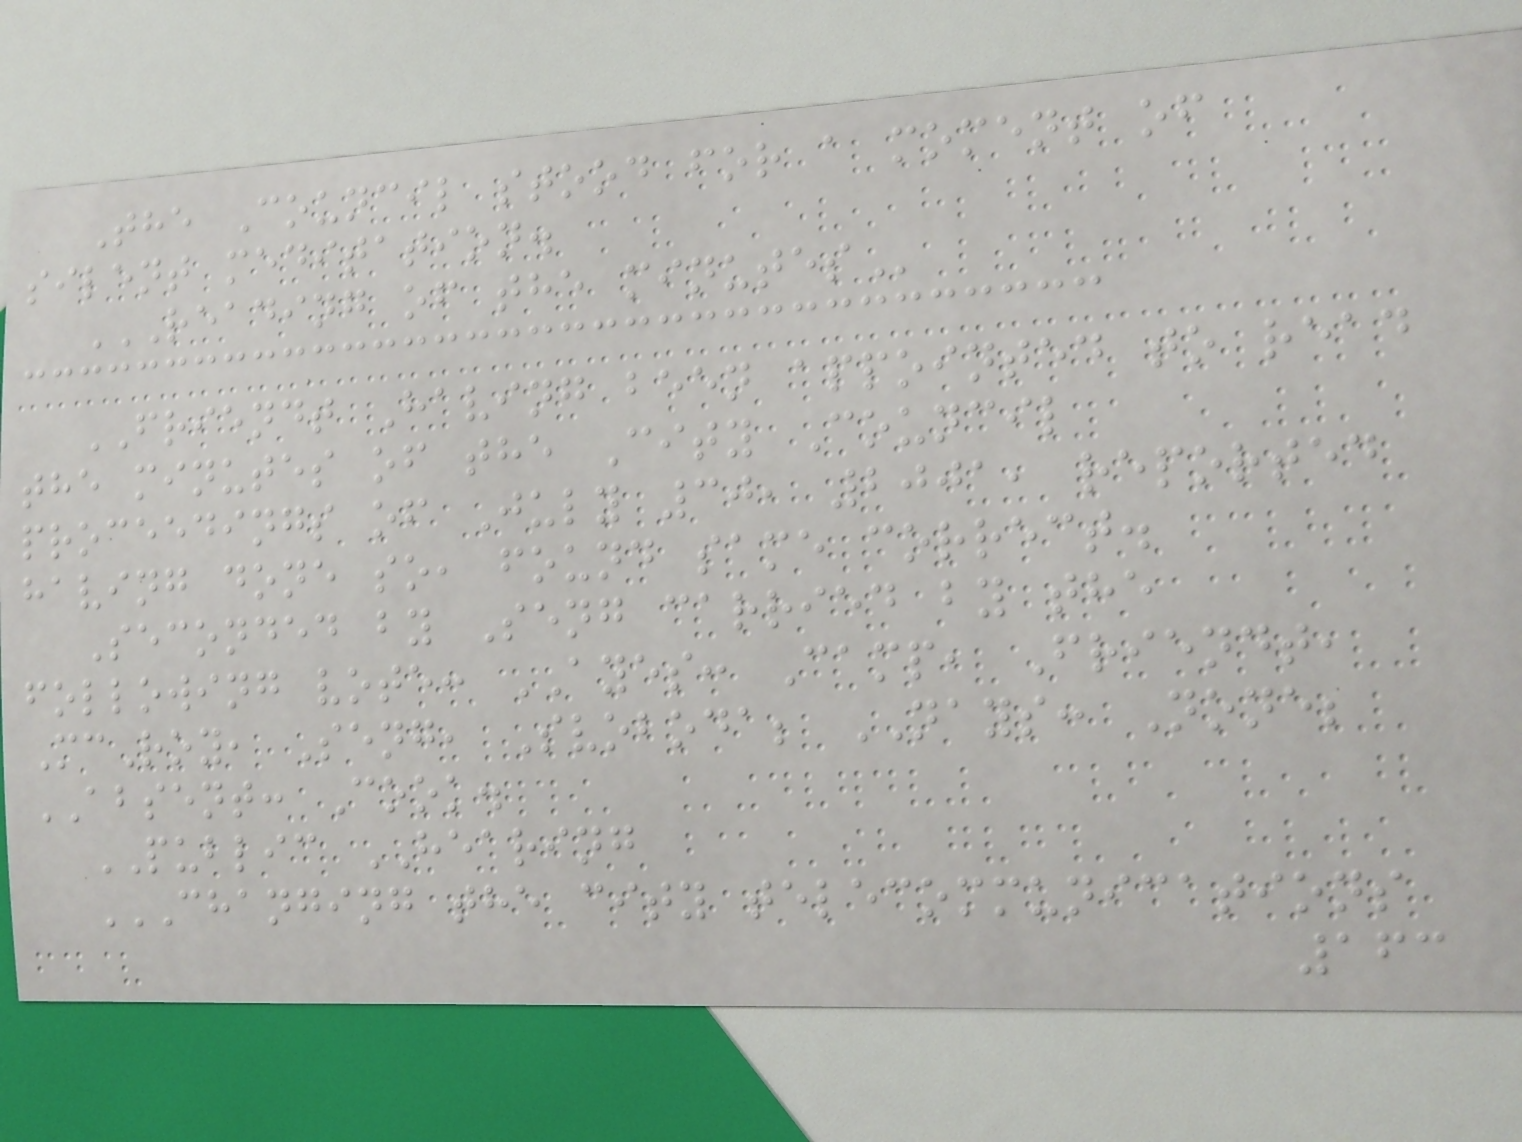The Council stood for a moment of
silent meditation.
READING OF THE MINUTES
FRIENDT Having been appointed to read
the minutes of the City Council
proceedings of July 30, 2001, reported
having done so, found same correct.
Seconded by Seng carried by the
following vote: AYES: Camp, Friendt,
McRoy, Seng, Svoboda; NAYS: None;
ABSENT: Cook.
PUBLIC HEARING
CHANGING THE CITY TELECOMMUNICATIONS
163
